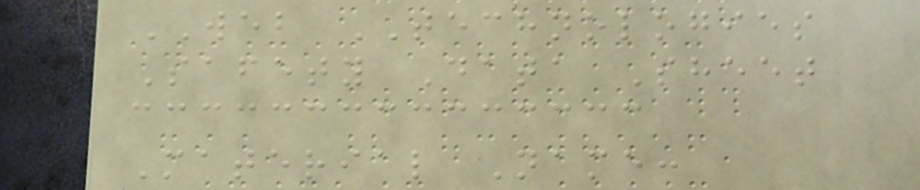WEB TECHNOLOGIES
Safety Data Sheet
Material Name:
